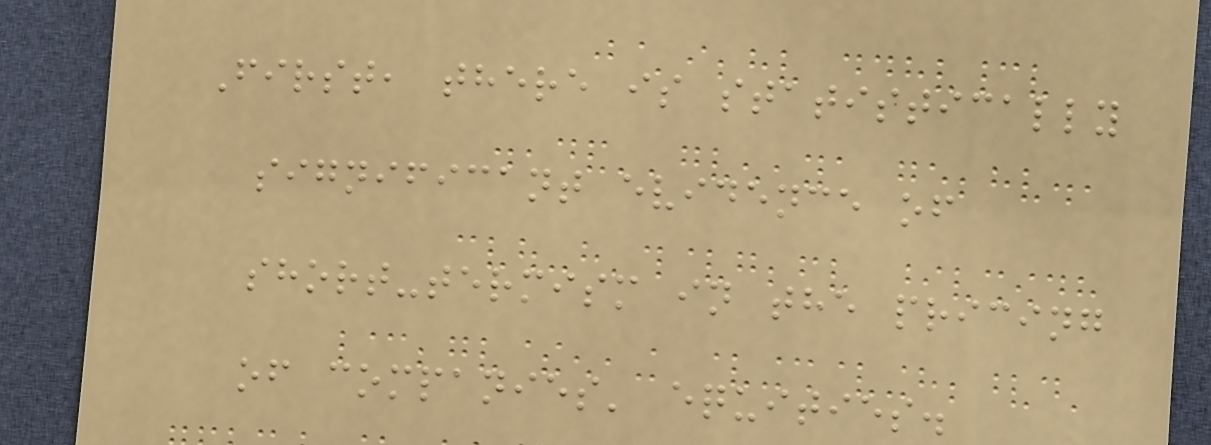First, there is statistically
significant evidence of
short-termism in the pricing
of companies' equities.
